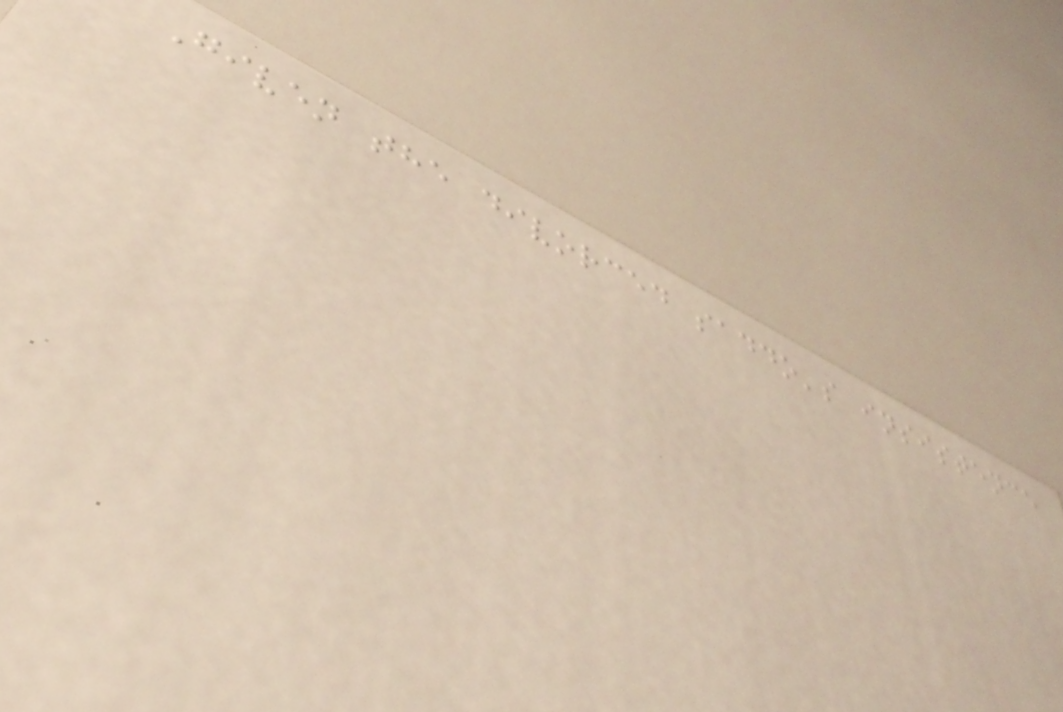Given the divorced saddo's insistence
